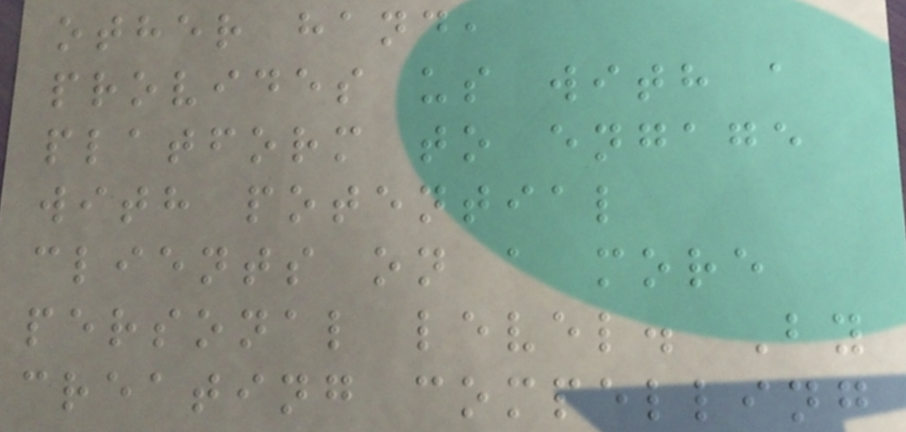other hand,
provides us with a
platform to engage
with potential
clients on a more
personal level. By
creating compelling
